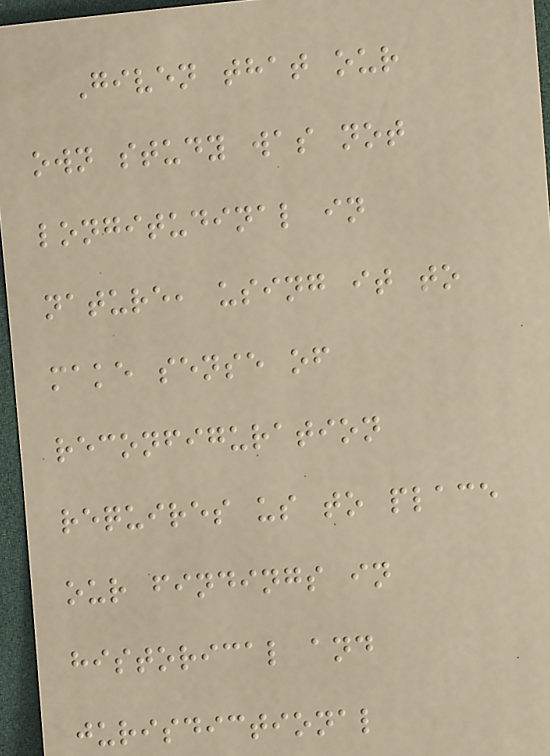Given that our
own study was not
longitudinal in
nature, using it to
make sense of
reconfiguration
requires us to place
our findings in
historical and
jurisdictional
